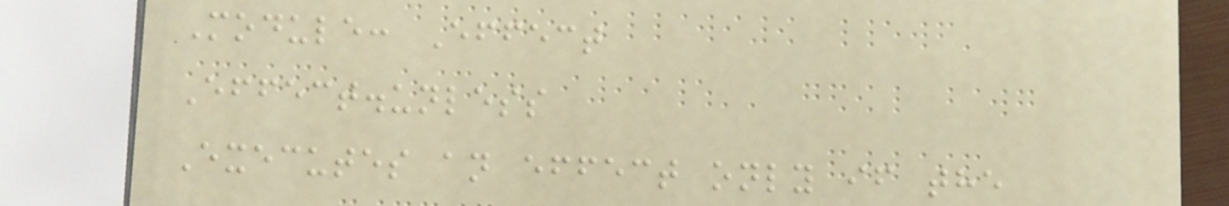Module: Effect
Effect.unless
Executes an effect only if the
